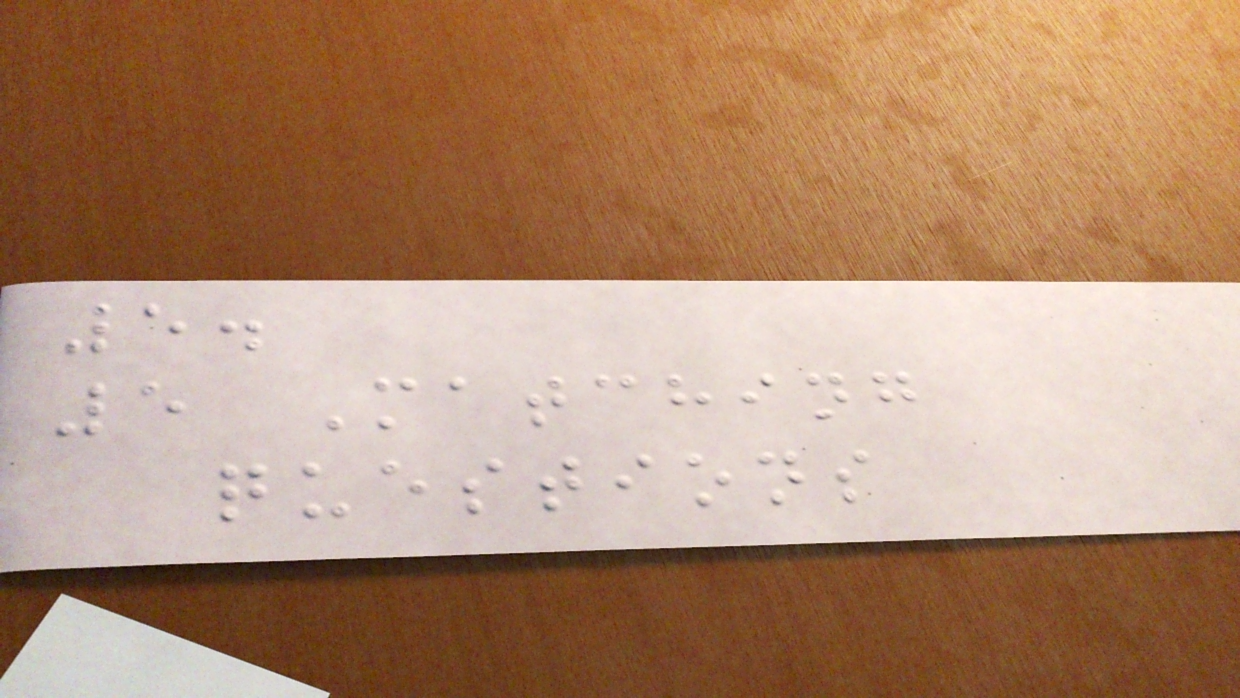5.
5 Matching
questions
